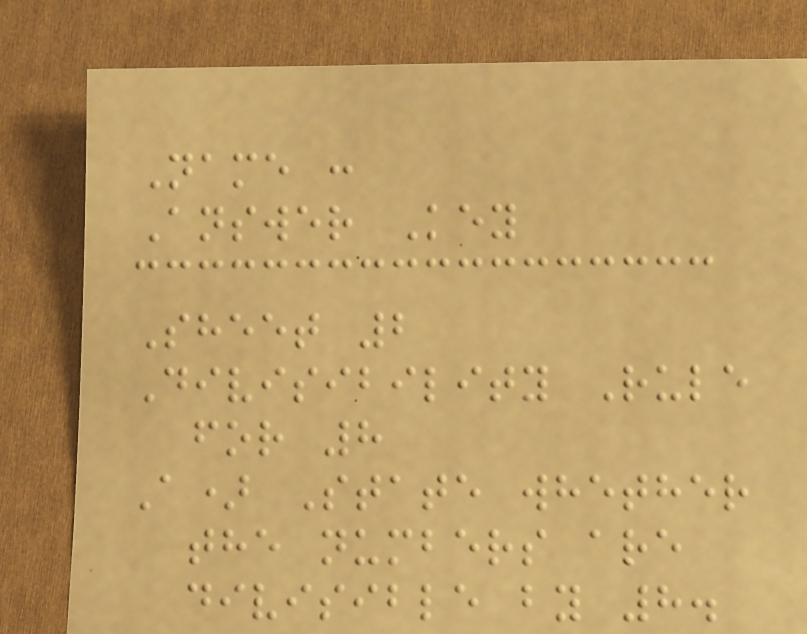Name :
Answer Key
Sheet 2
Divisibility Rule
for 8
A) State whether
the numbers are
divisible by 8.
